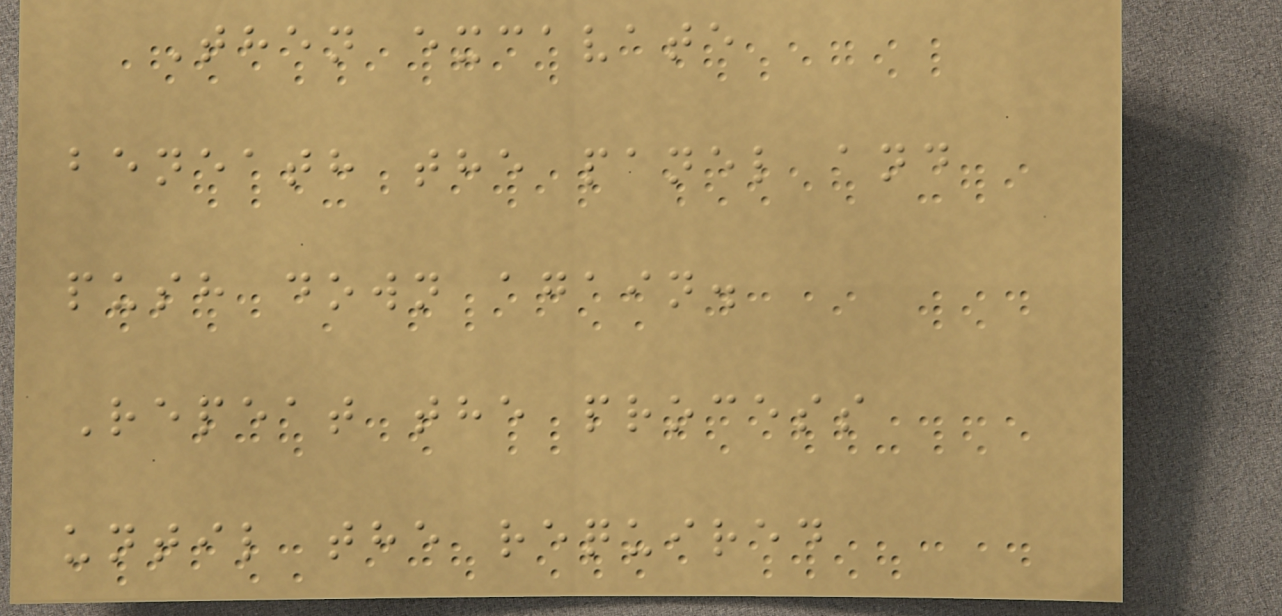Then excavate
beneath the panel and
push down again.
Repeat the process
until the required
